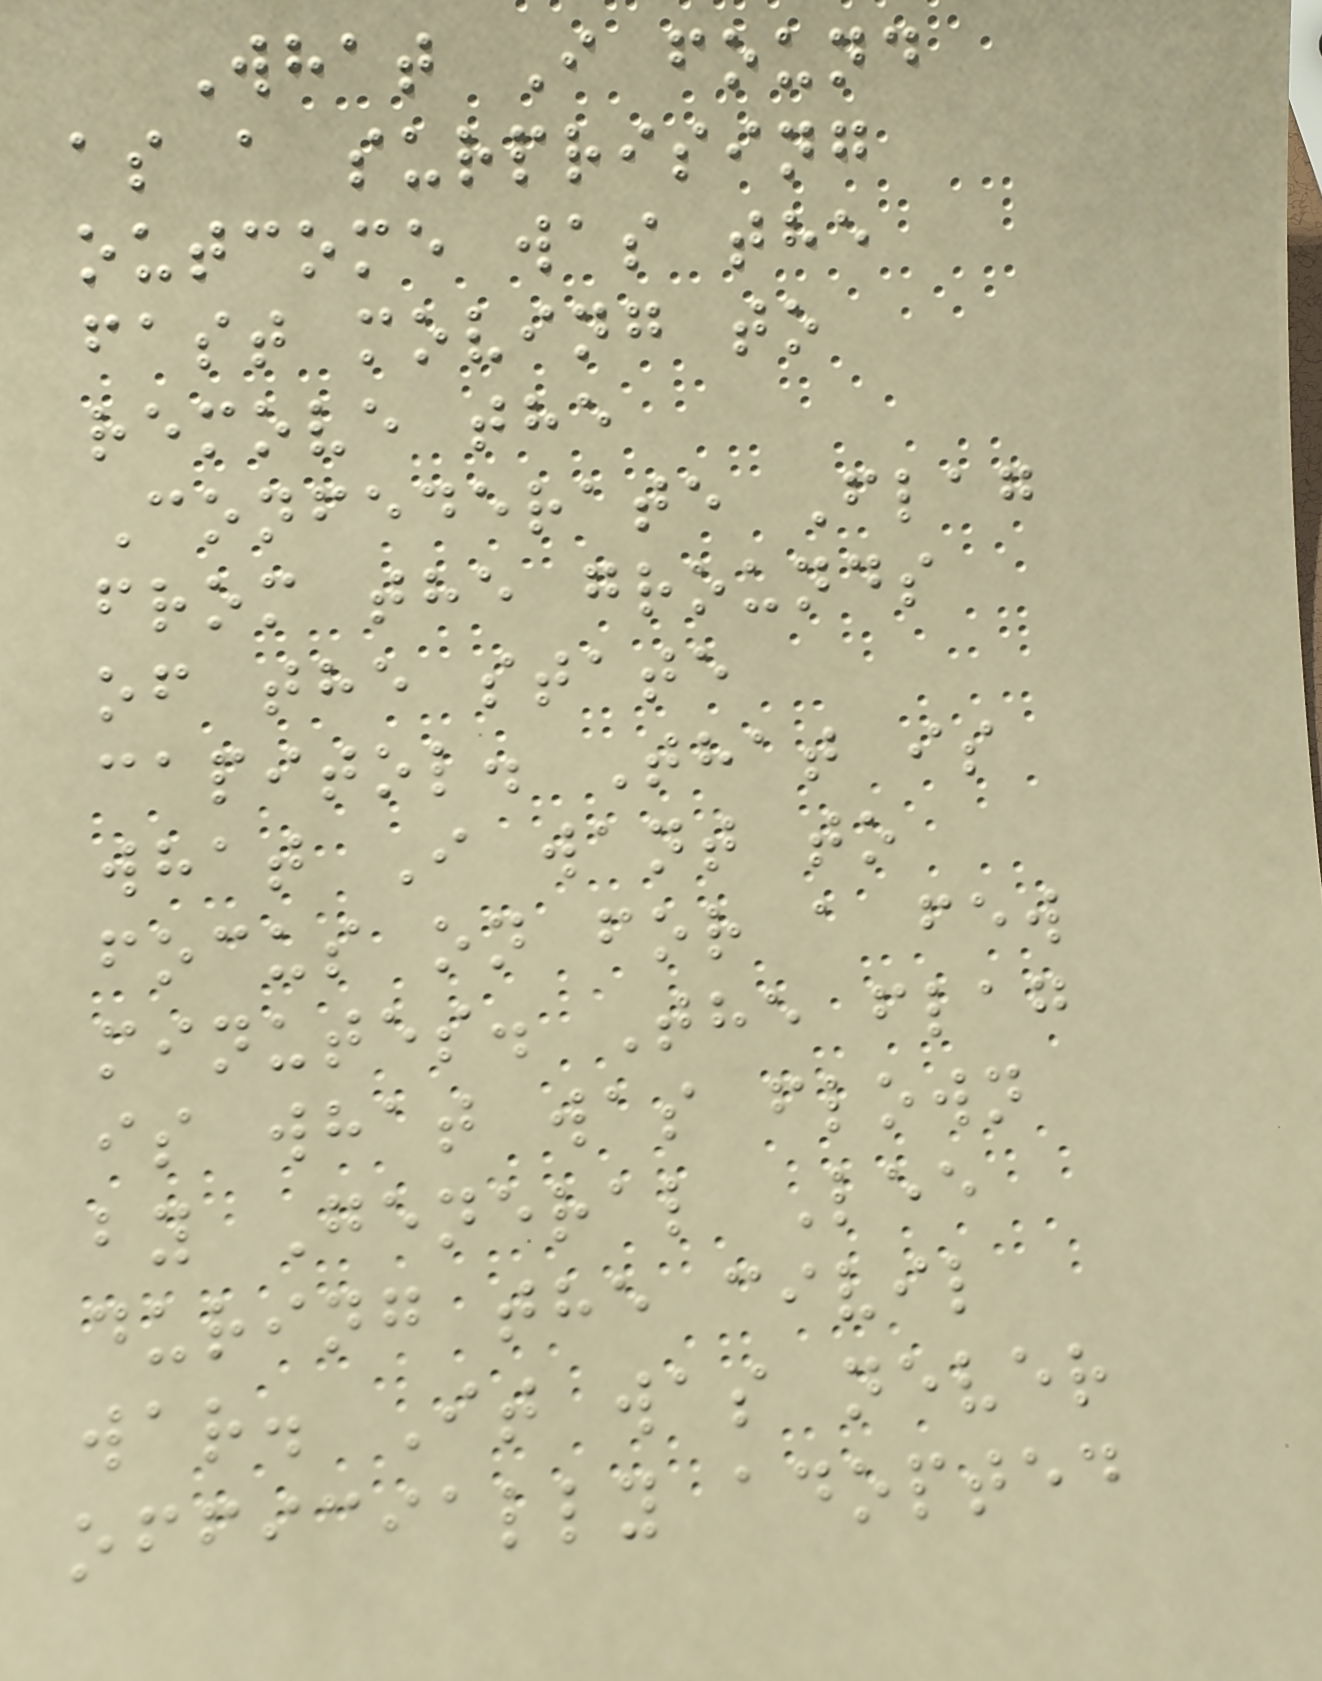What I found
as a surprising
outcome was the
fast moving to
remove the
Confederate Flag
from the grounds
of the state
capitol. That is
what I want to
focus on for a few
minutes. The flag
is what was flown
by General Lee
during the civil
war. It was never
officially adopted
